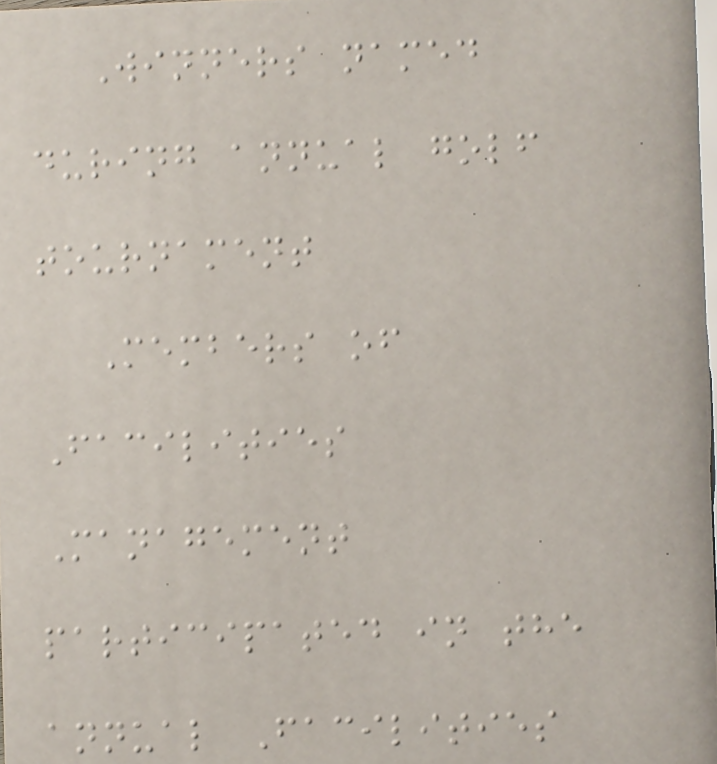Winners named
during annual golf
tournament
Members of
Facilities
Management
participated in the
annual Facilities
